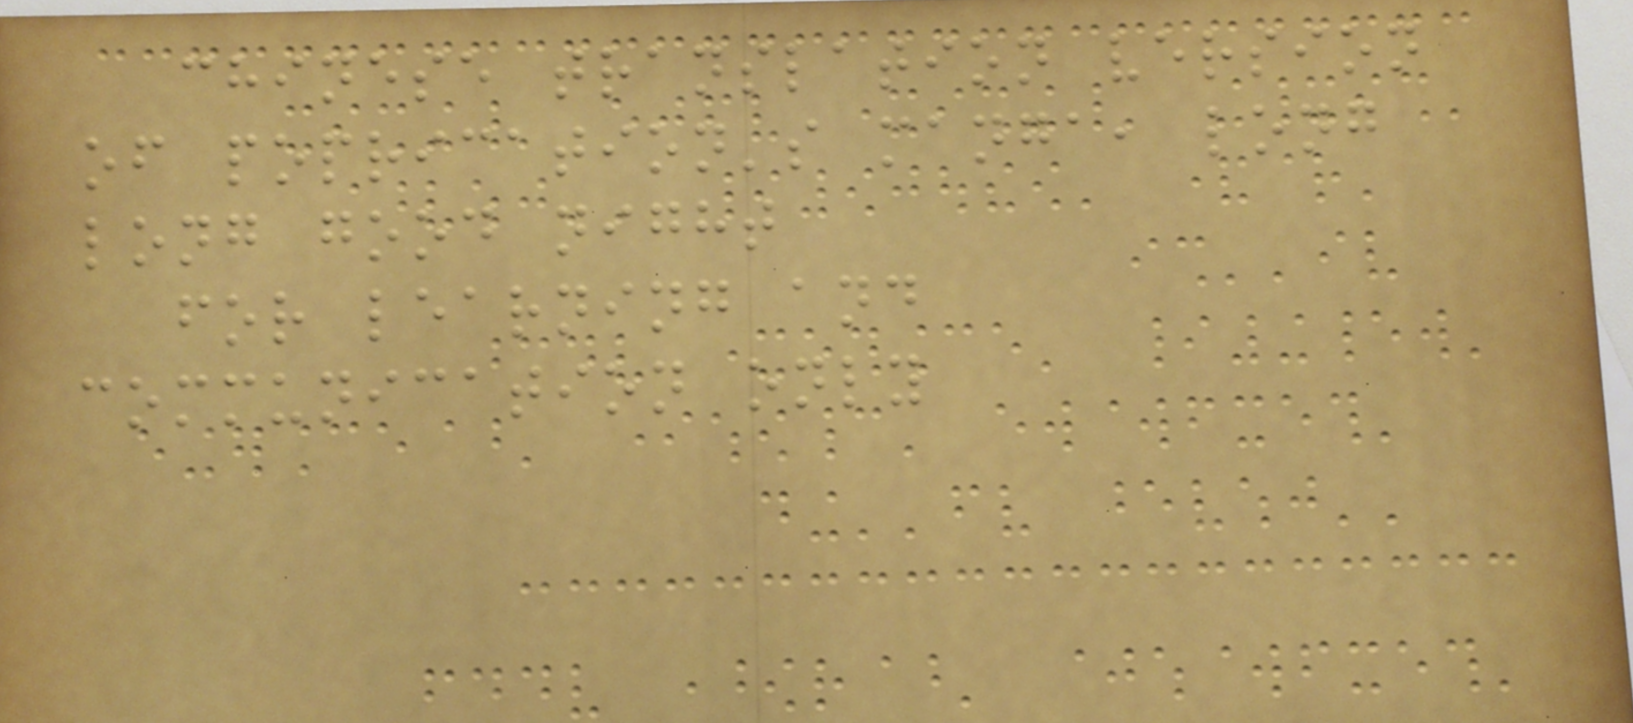chinese translation version
of poprication's manga, long
long good night
for learning and
communication only
